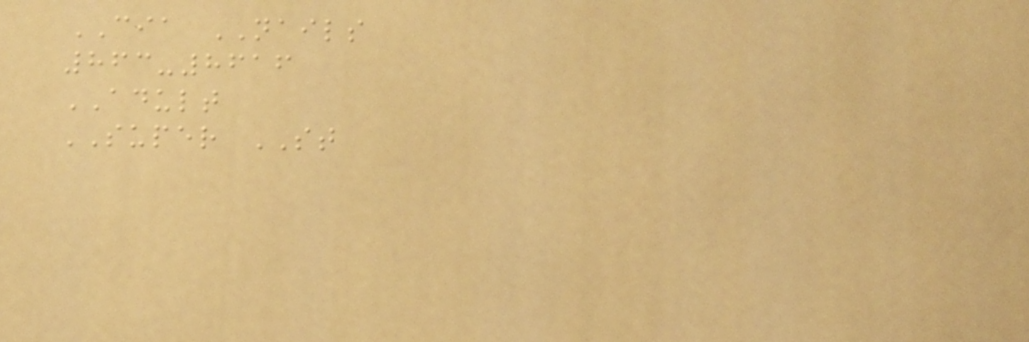CIA NAILS
863-8616
ADULT
SUPER ST
